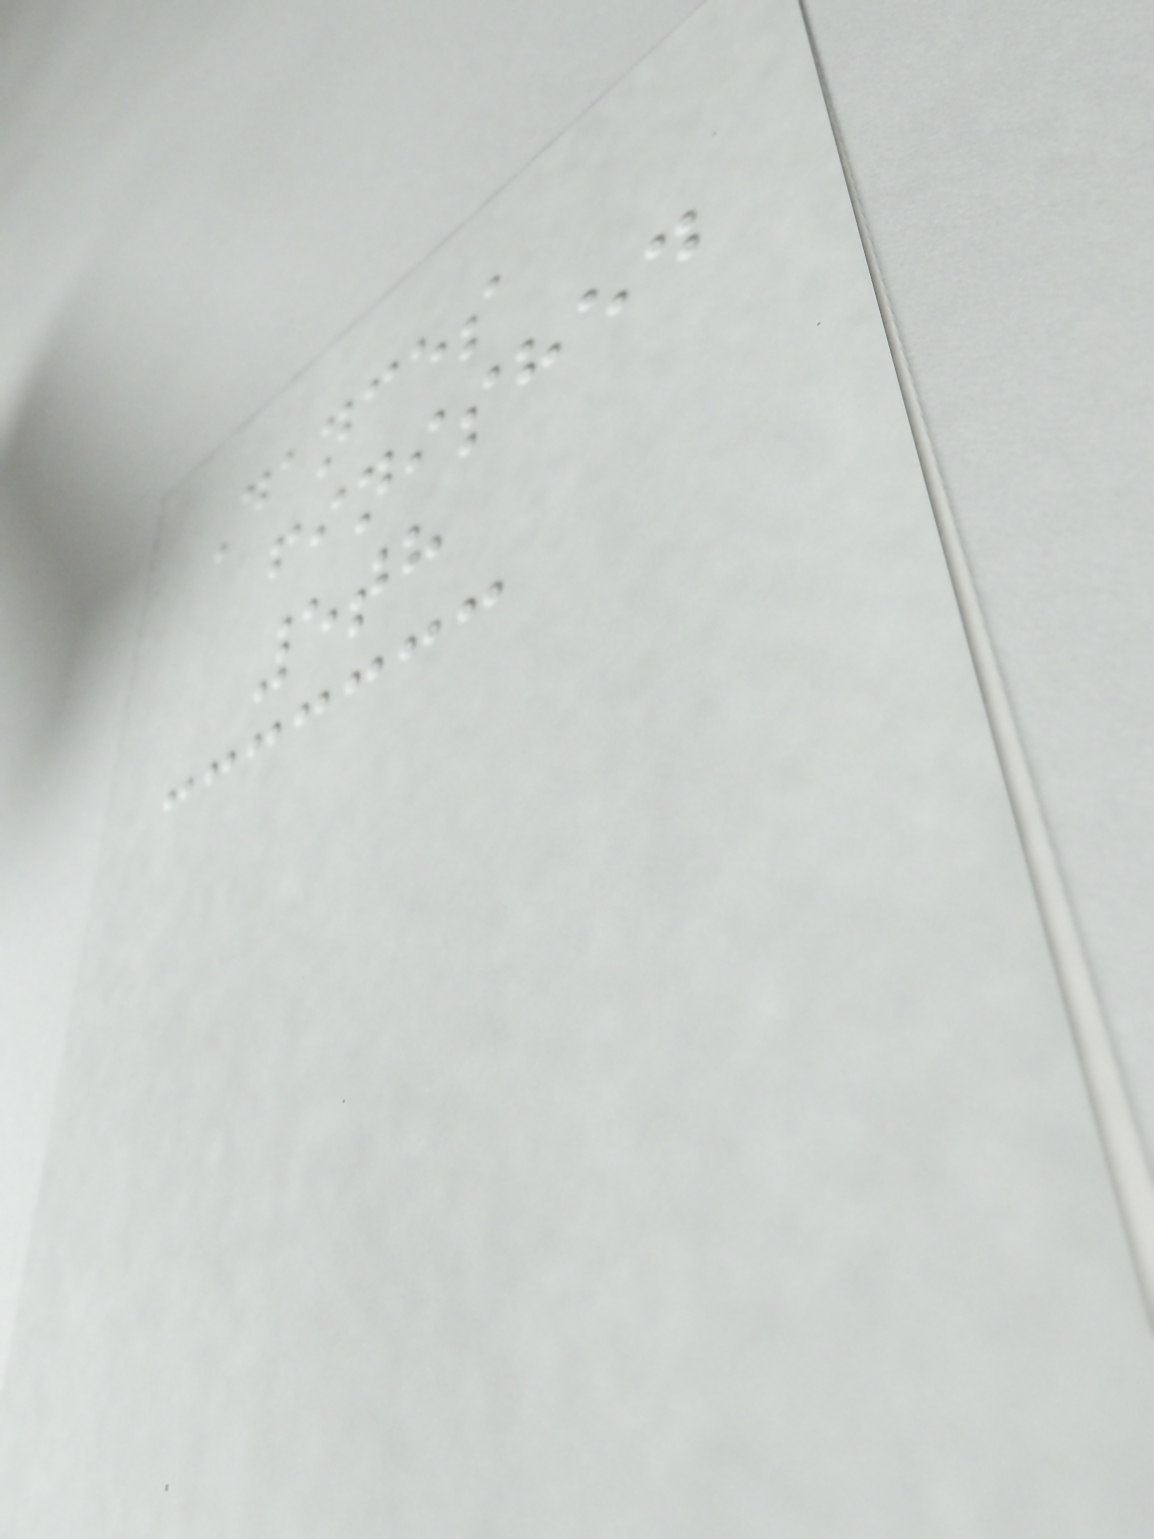Dances
finished
5th
